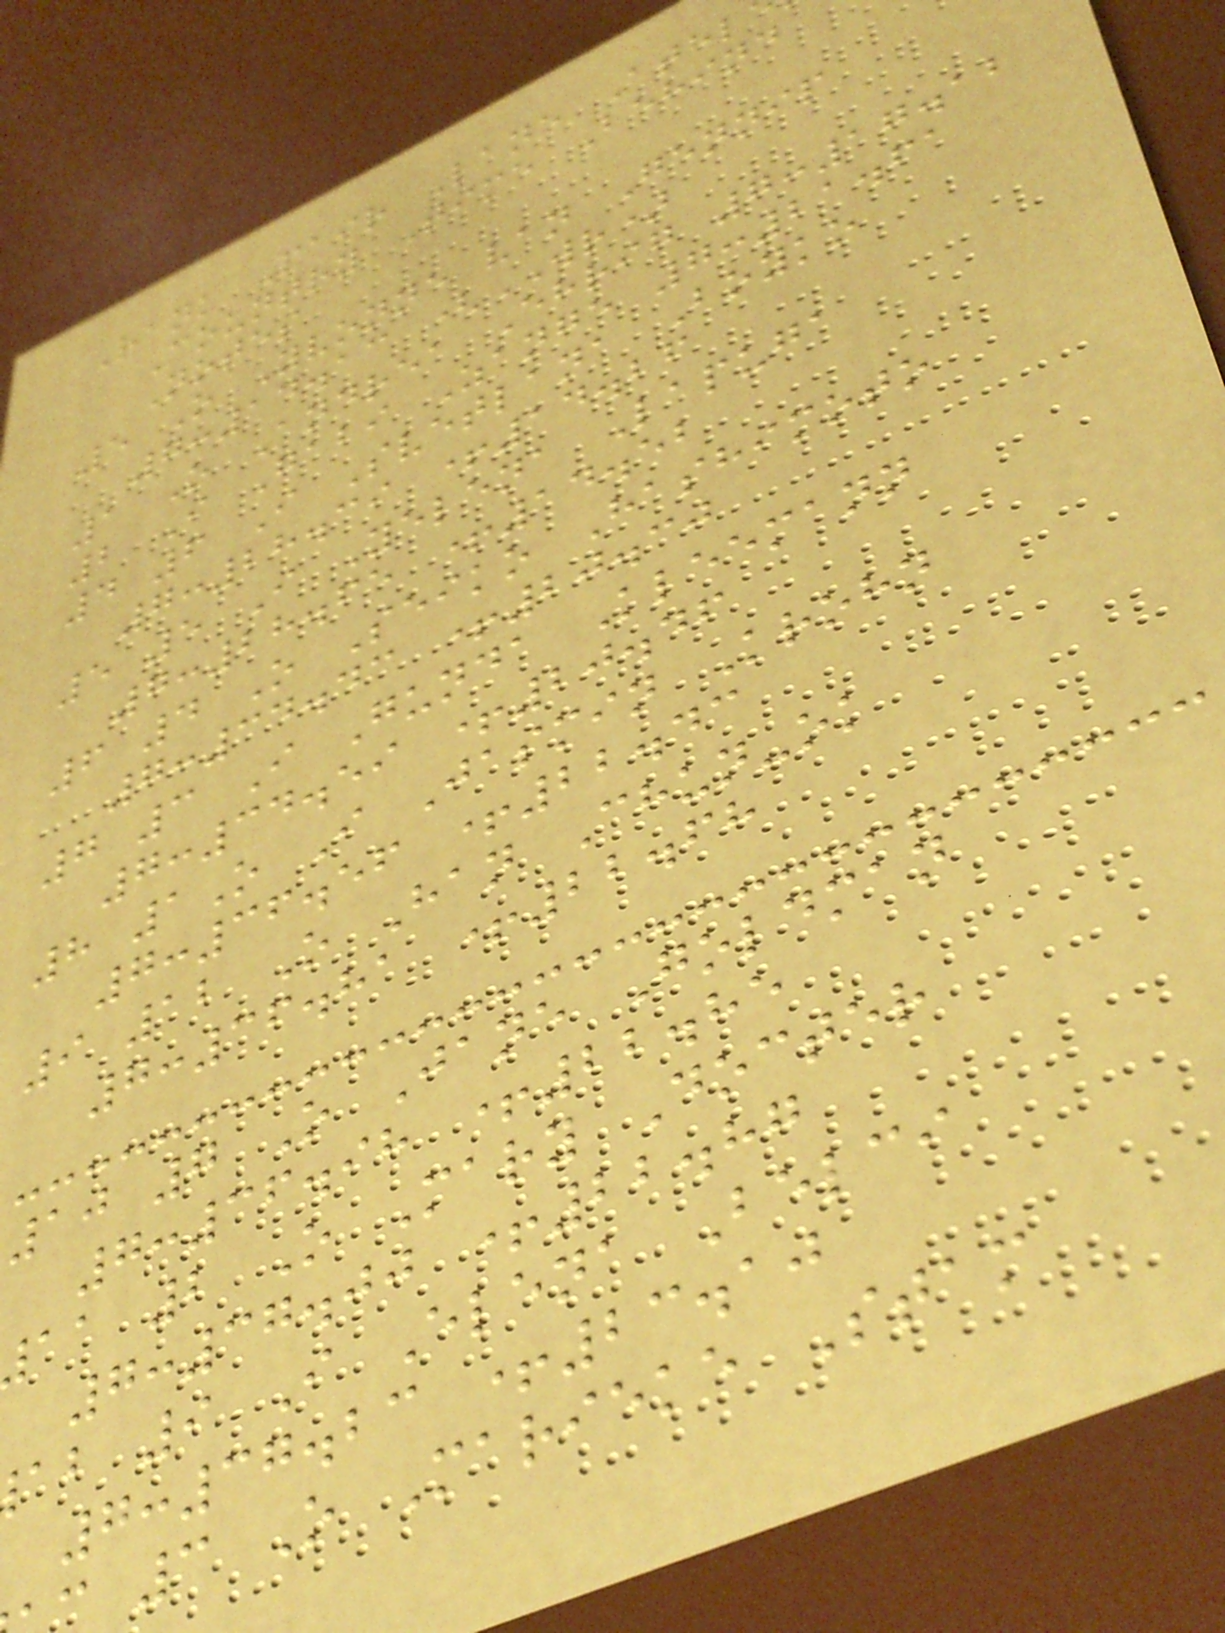Rank Pair Lane Athl
Country Time Behind
Notes
5 O Yvonne van Gennip
7:14.13 (WR)
1 O Andrea Ehrig 7:17.12
2 I Gabi Zange 7:21.61
4 6 I Svetlana Boyko
7:28.39 +14.26
5 5 I Yelena Lapuga
7:28.65 +14.52
6 4 O Seiko Hashimoto
7:34.43 +20.30
7 3 I Gunda Kleemann
7:34.59 +20.46
8 1O I Jasmin Krohn
7:36.56 +22.43
9 12 O Han Chun-ok
7:36.81 +22.68
10 7 O Jane Goldman
7:36.98 +22.85
aa 2 O Mary Docter
7:37.00 +22.87
ab 9 I Elena Belci
7:37.23 +23.10
3 O Marieke Stam
